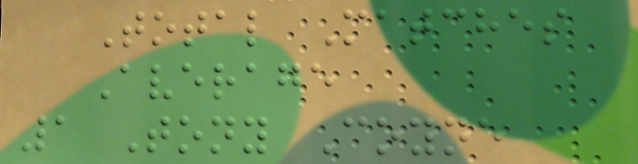Total Matches
Average
1 Tony Coyne
